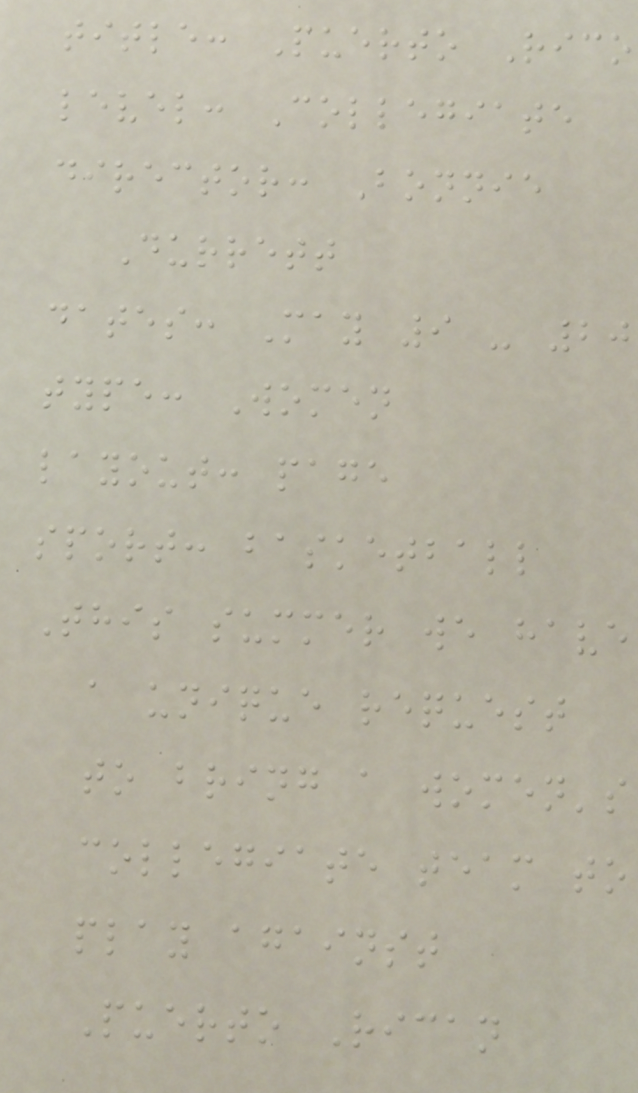title: Puerto Rico
level: Collegiate
director: Bonnie
Durrett
dates: May 9 - 20
type: Women
layout: page
sport: basketball
This summer we have
a unique request
to bring a women's
collegiate team to
play against
Puerto Rican
